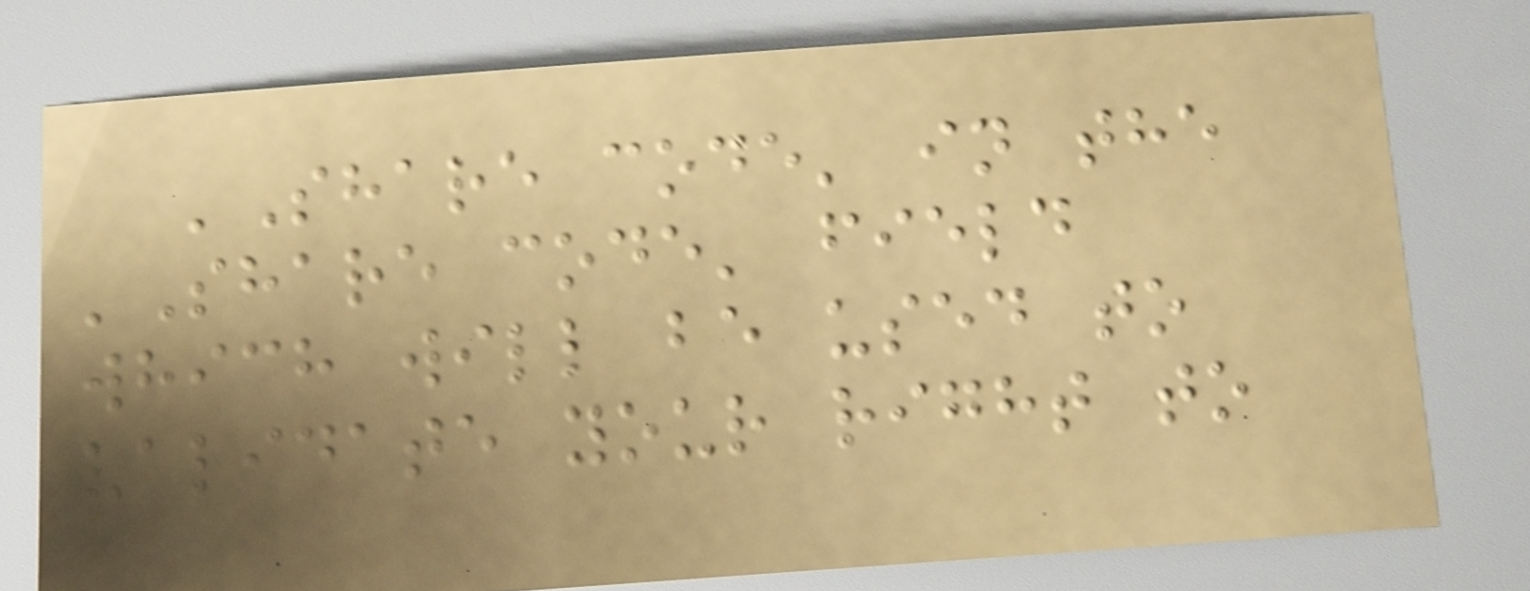'Share code' in the
'Share code' field
which will be used to
validate your right to
